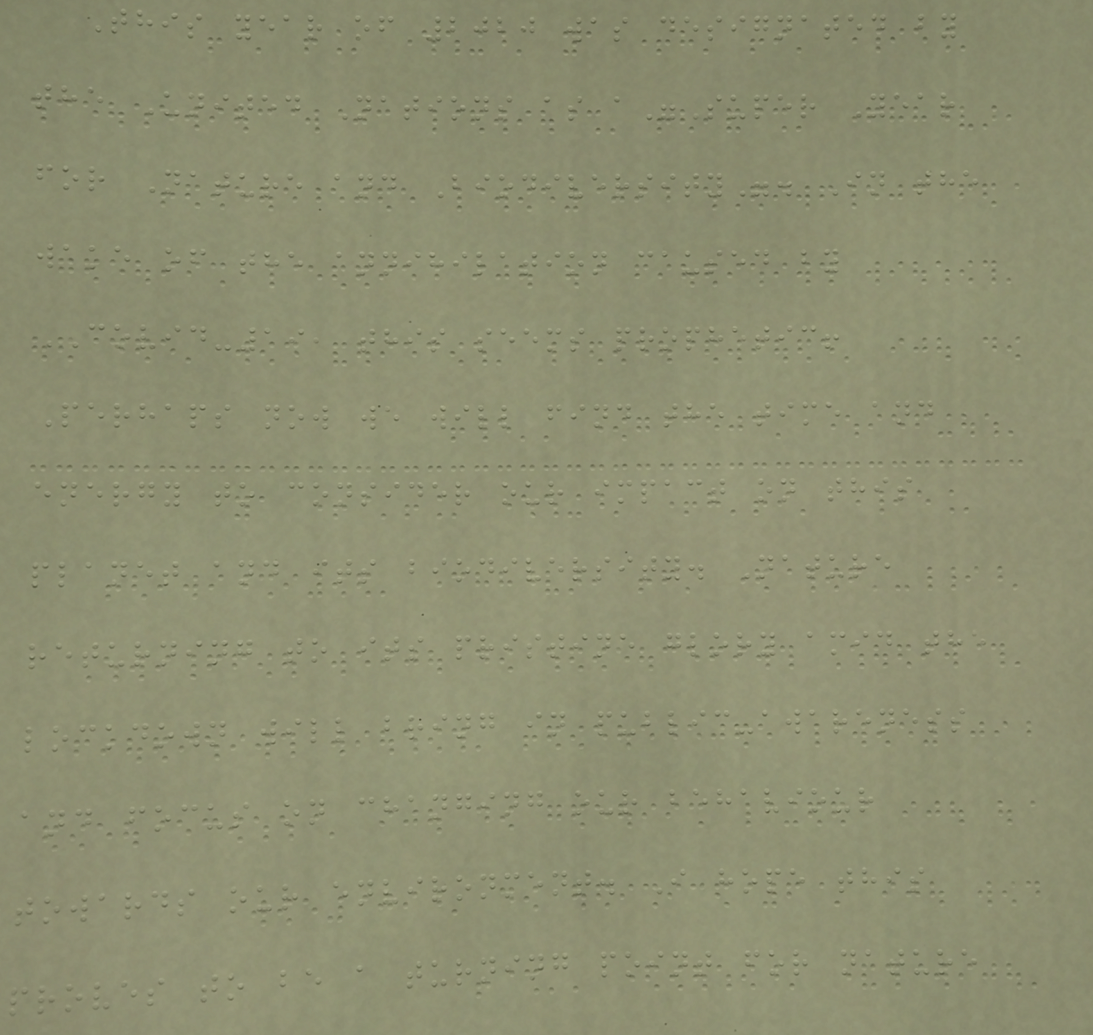This year of 2020 was designated by
the United Nations as a"Super Year
for Nature and Biodiversity". In the
wake of the annihilation caused by
COVID-19, this seems prophetic!
Perhaps now we will find the time and
energy to consider our impact on this
planet and its biodiversity. Nature
returning to its pristine glory amid the
lockdown will bring in public-awareness
and focus on changing our behaviour
towards our environment. I hope this
proves to be a turning point for nature
